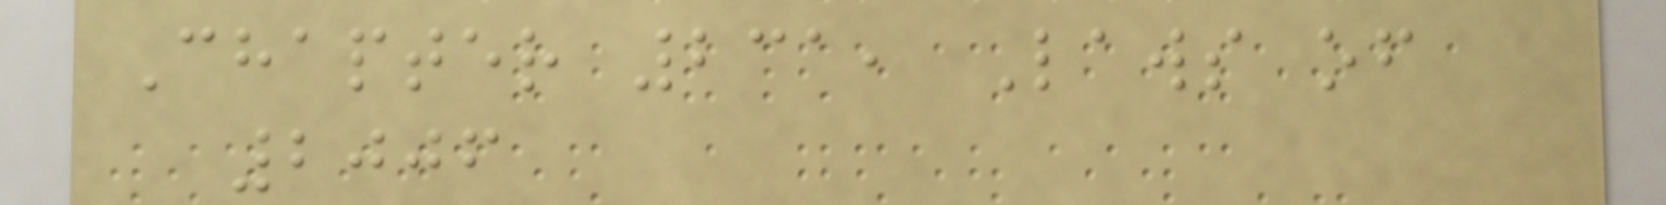Chapter 231, Laws of
2006
